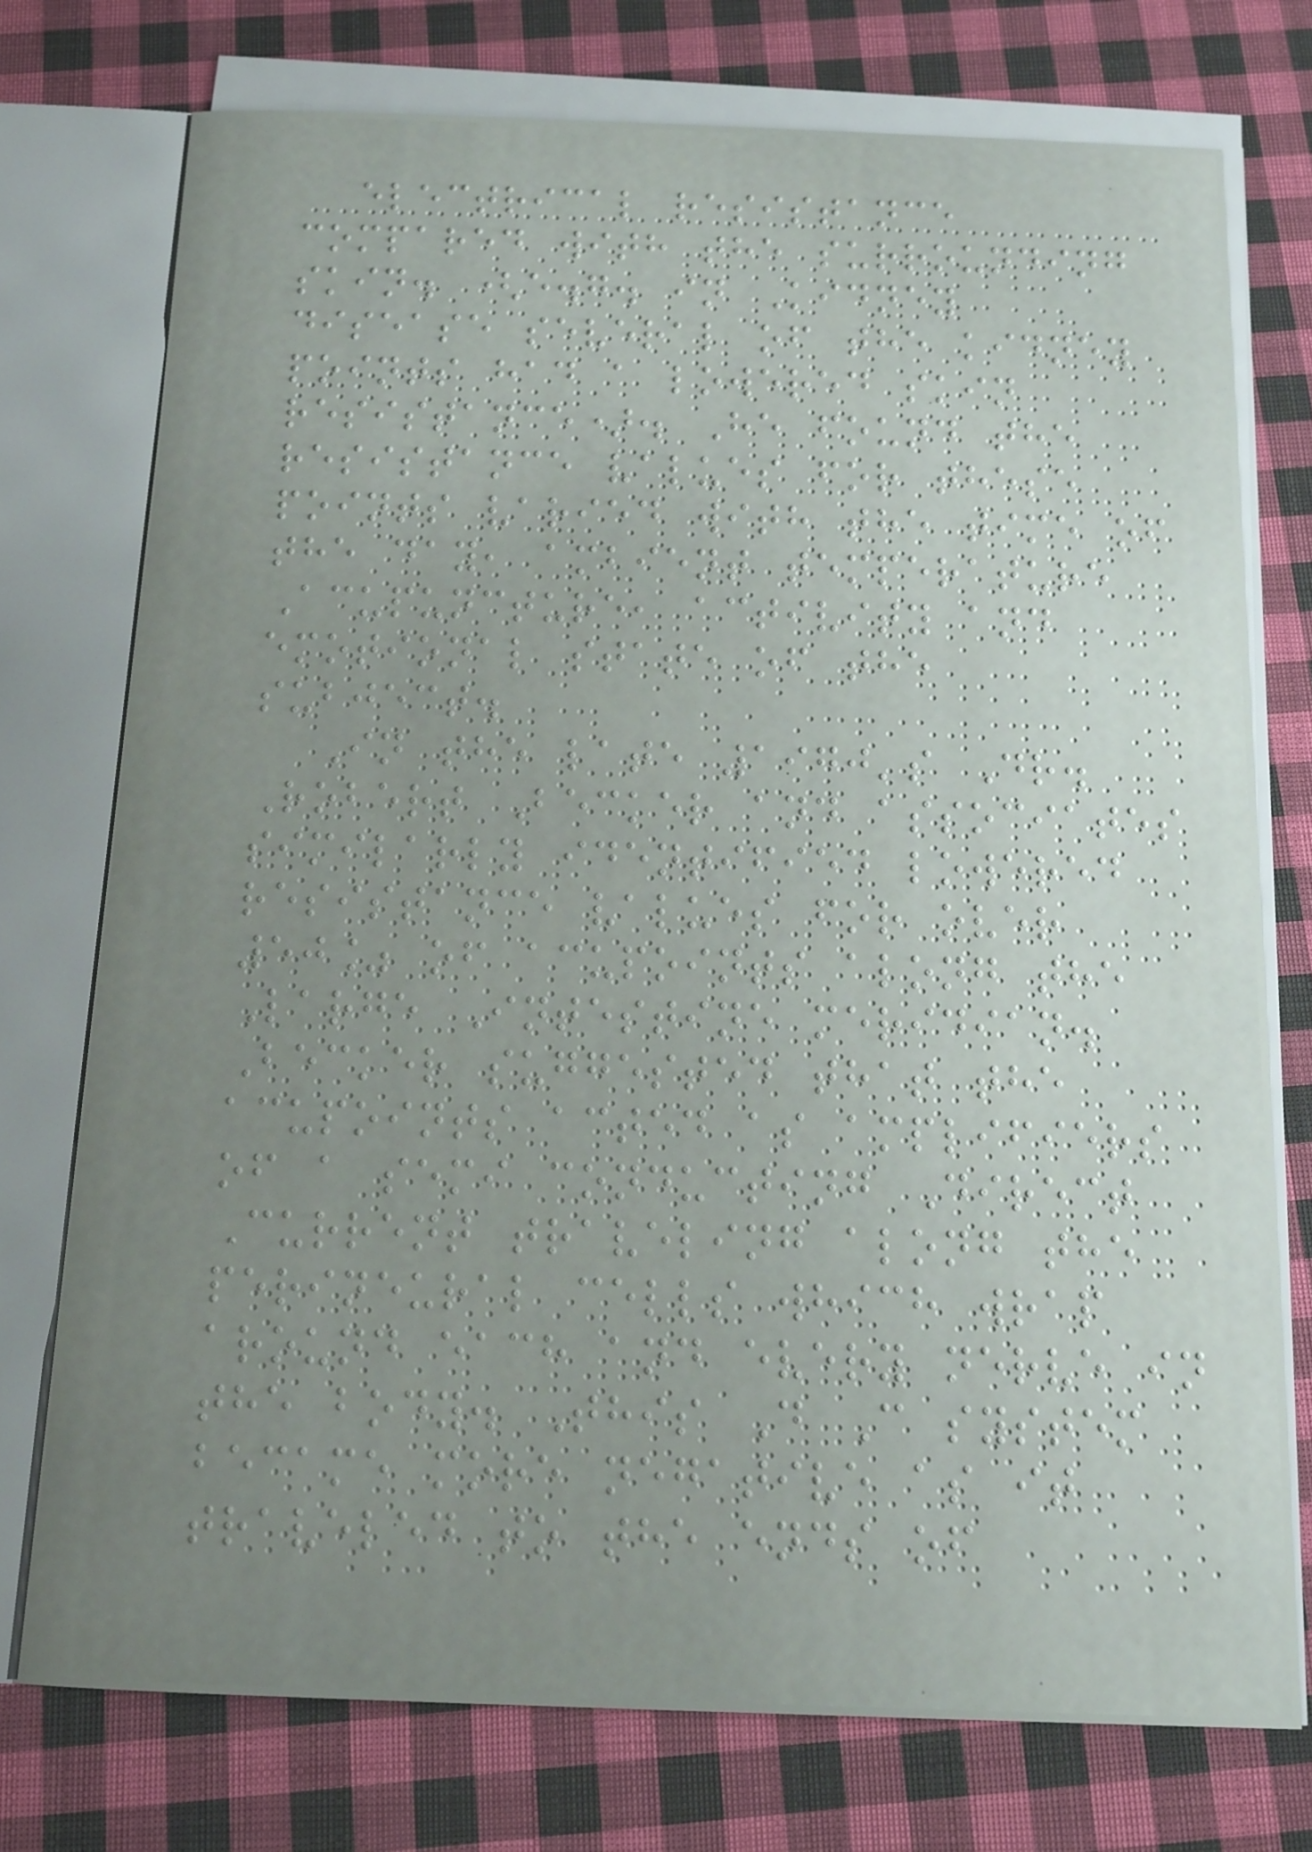electrical resistance
compared with the surrounding
skin. (e.g. in Kidney
disease several of the kidney
points had a lowered skin
resistance). He found the
resistance values for these
points varied with the time of
the day, ambient temperature
Acupuncture, activity and
emotional state of the
subject.
In the late 1970's Dr.
Robert Becker and associates
similarly identified lowered
resistance values for over
50% of acupoints along the
Large Intestine meridian.
Becker suggested that the
acupoints acted as amplifiers
of a semi conducting Direct
Current traveling along the
perineural cells which wrap
around each and every nerve in
the body. This D C system
became more negative as it
traveled to the ends of
